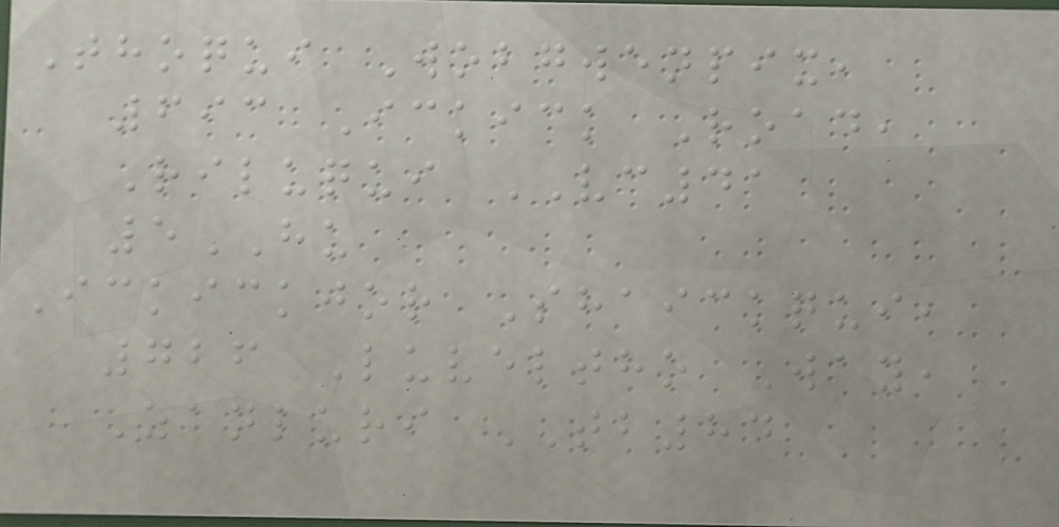Thoqui Wobgwenpix,
693 Ickick Road,
Riluqui VC41
5HU
Ickickjor Shaickqui,
726 Luveltho Way,
Zanluri TB84
